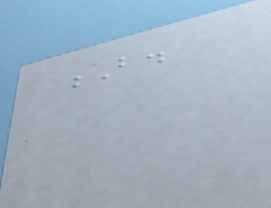B.
